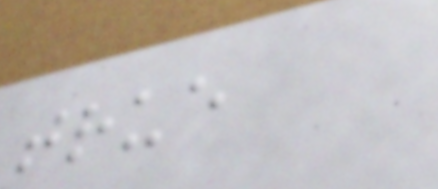true
